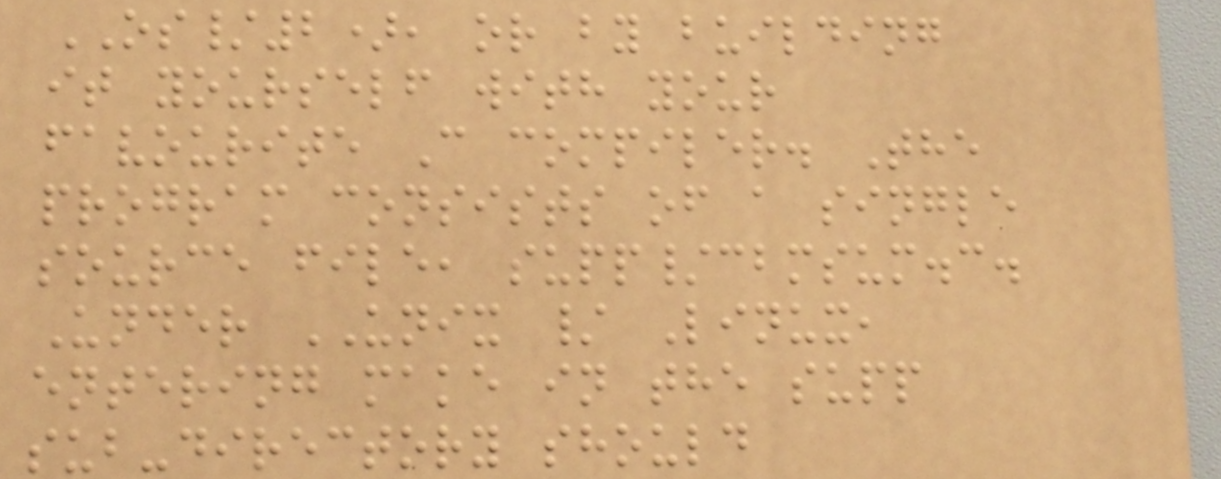OS/2), or by building
it yourself with your
favourite C compiler. The
program consists of a single
source file, supp/cbmsum.c.
Under UNIX / Linux,
entering make in the supp
sub-directory should
